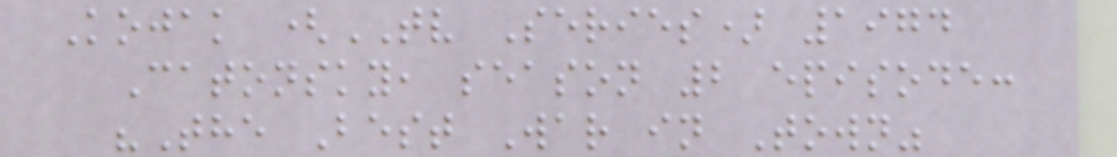Kojak (TV Series) 1974
Catonsky, season 2 episode:
"The Best War in Town"
